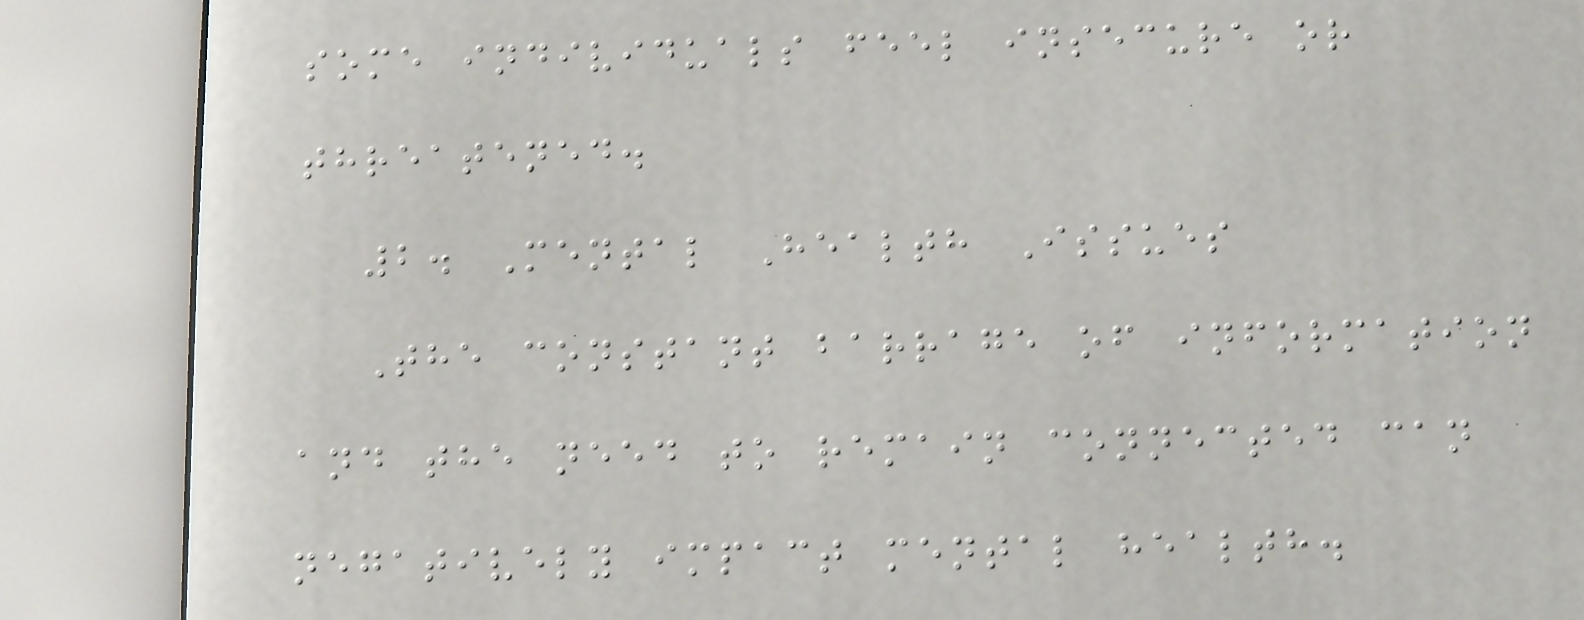some individuals feel insecure or
threatened.
2. Mental Health Issues
The constant barrage of information
and the need to remain connected can
negatively impact mental health.
